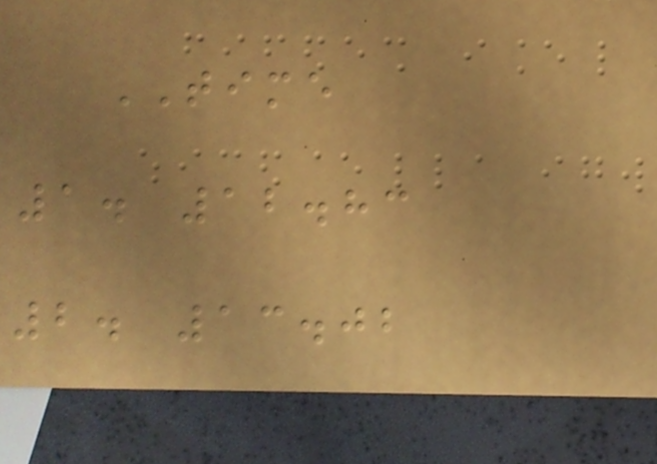TIME
1. 12.83
2. 13.02
